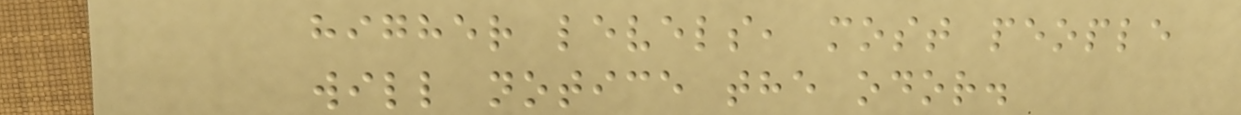higher levels, most people
will notice the odor.
